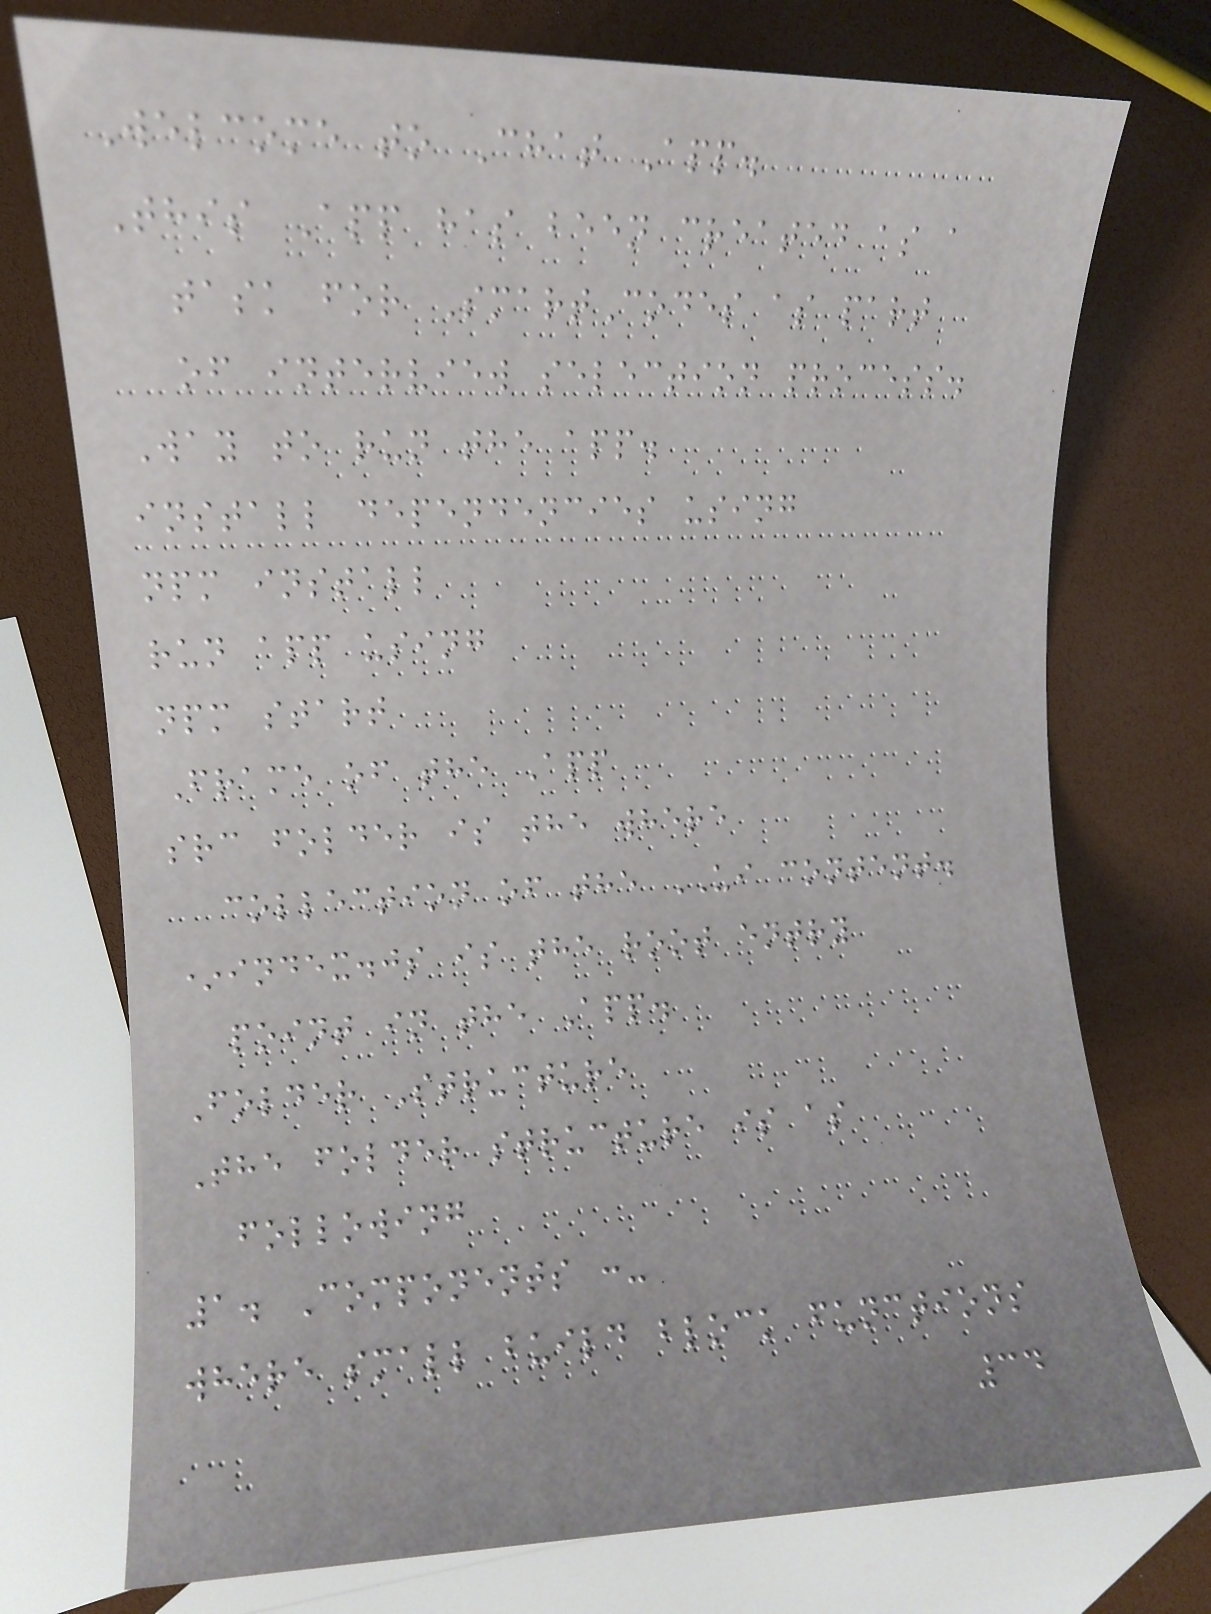Welcome to Chat App.
This App has been created as a
task for SmartCodes as part
of interview selection process.
Way to run the app.
install dependencies using
npm install
run app using
npm start
Frame of the App
src folder is the where
collection of the UI content.
*index.js is the root entry
point in the App.
Folder Structure
The folder structure is as
following
1. Components :-
where small build block functions
34
